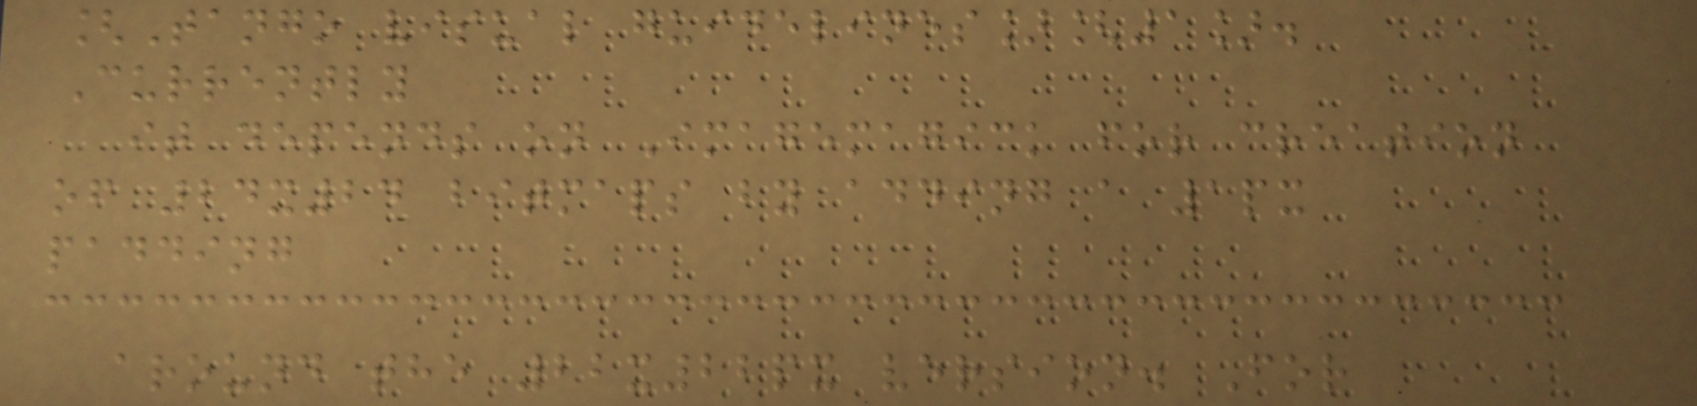[Tango visual guidelines][1].
Currently
it depends on Imagemagick for creation
of 24x24 bitmaps by adding a 1px
padding
around the 22x22px version. For
